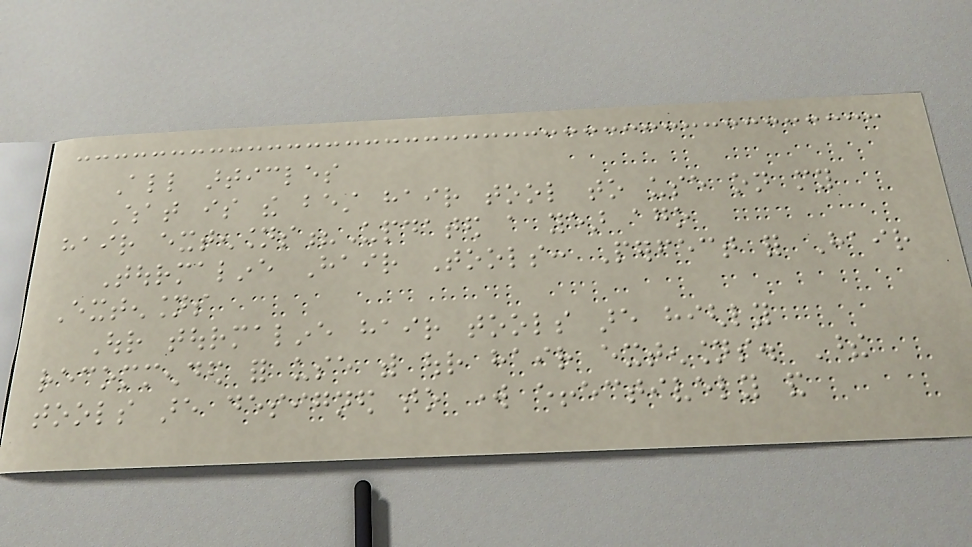All articles
What is the best hair tool to use on my
hair extensions?Updated a year ago
Tourmaline Hair Tools: Perfect for Hair
Extensions
Our tourmaline hair tools are highly
recommended for use with our hair extensions. These
tools are designed to work effectively and
